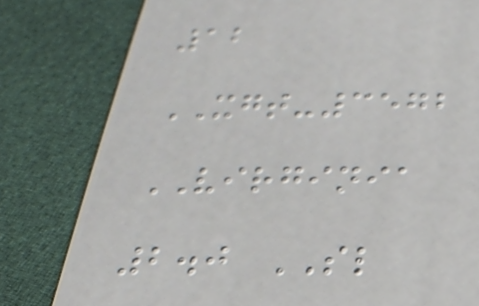12
XGT-3572
VIRGINIA
2.0 SL
